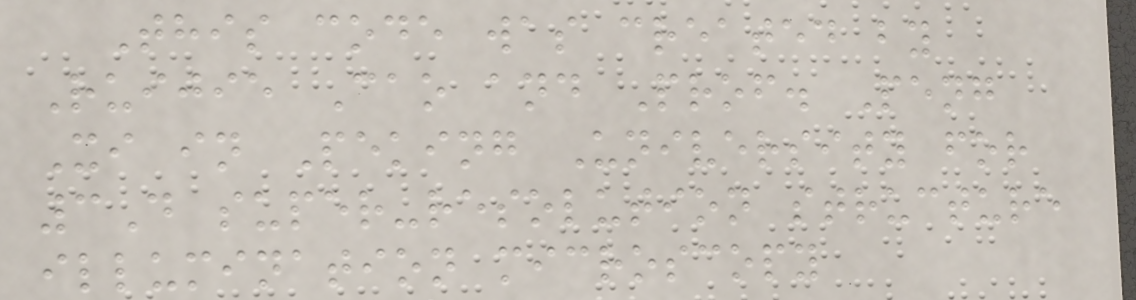This code was created by
Ruijie Cao and Prof. Peng
Xi in Peking University for
3D super-resolution structure
illumination microscopy
